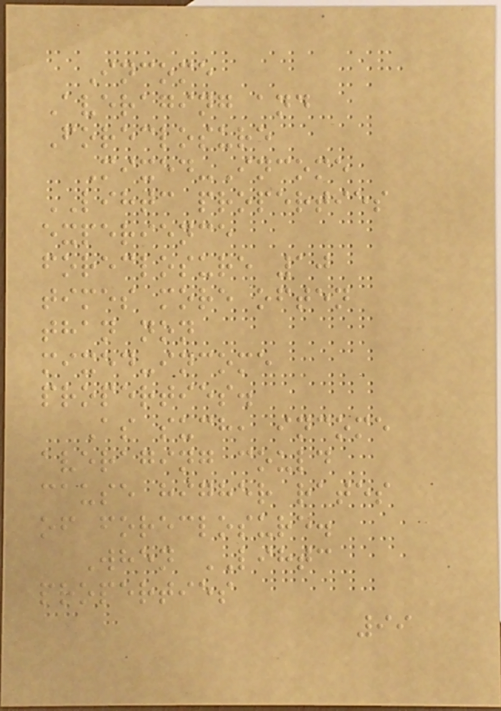Income
Averaging and
Foreclosure
Mixed-Income
LIHTC properties
experience
foreclosure 10
times more often
than non
mixed-income
properties.
As such, income
averaging could
cause higher rates
of foreclosure.
When LIHTC
properties
99
